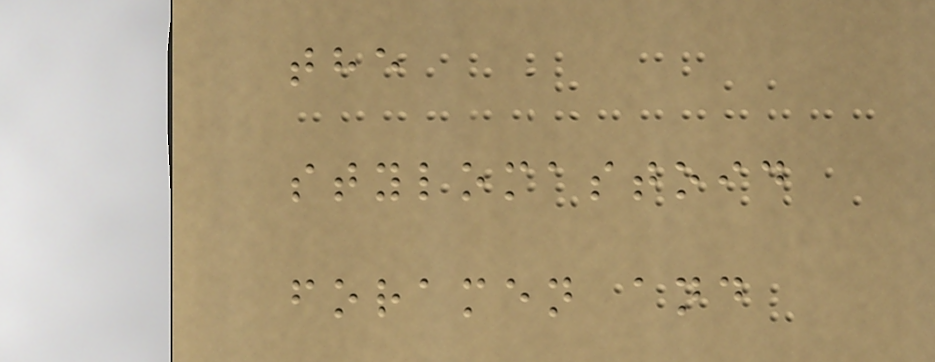the
stylomastoid
foramen and
